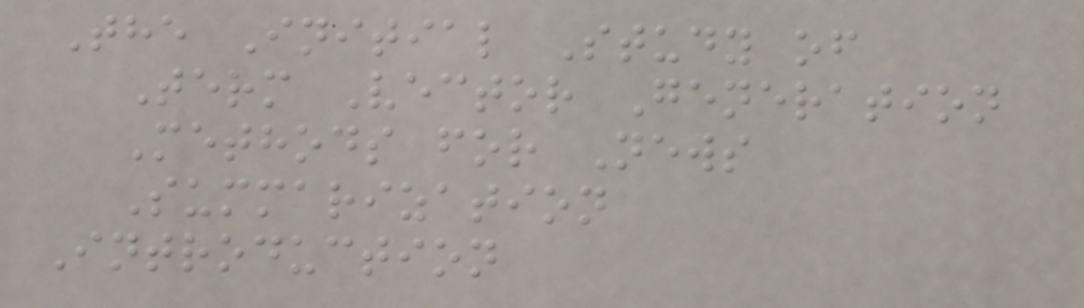The Initial Study of
Term Vector Generation
Methods for News
Summarization
Introduction
